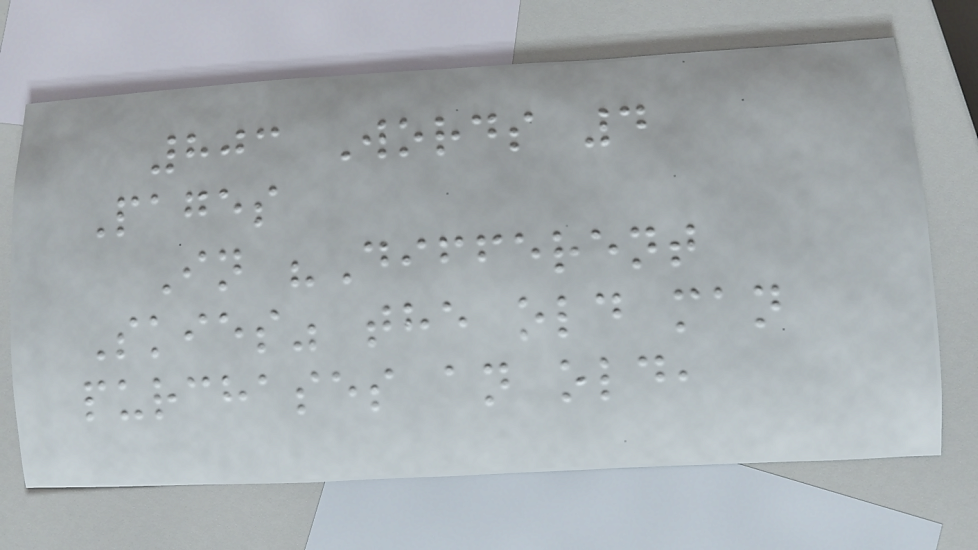803 Words 4
Pages
In "Different
Skies" the old man
purchases an old,
